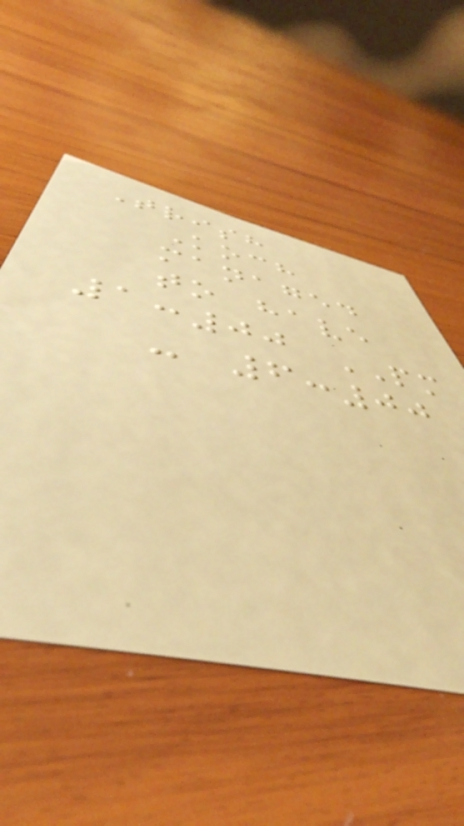Trish
Koch
managed
to have
1:00 PM
- 6:00
